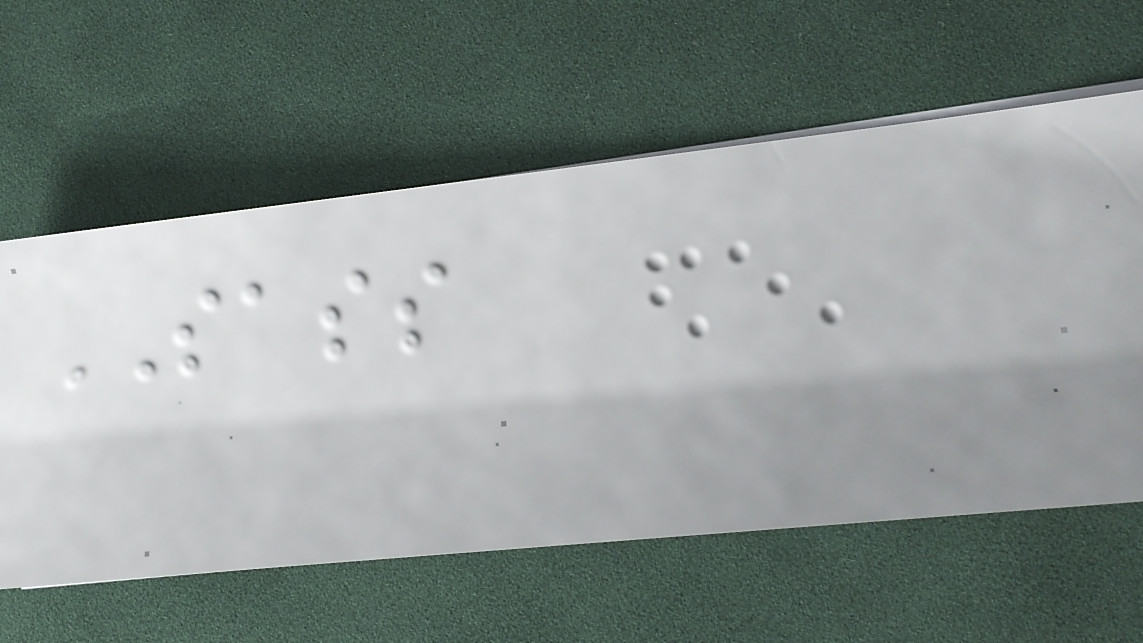SASS
